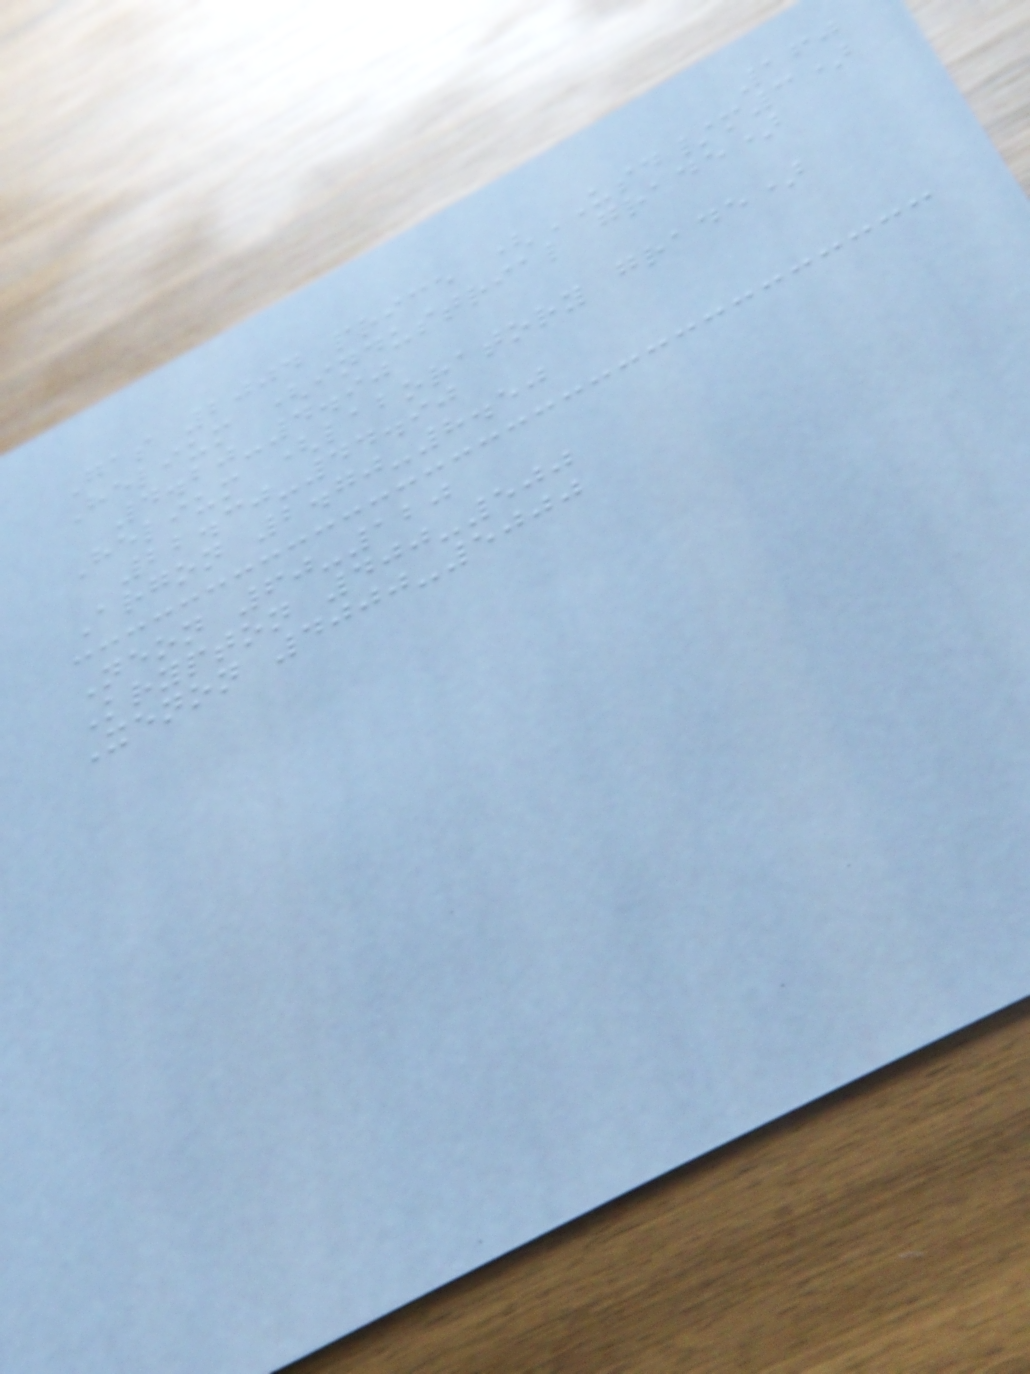160
Gas 2004 price (USD/m3)
Helium (industrial grade)
4.20-4.90
Helium (laboratory grade)
22.30-44.90
Argon 2.70-8.50
Neon 60-120
Krypton 400-500
Xenon 4000-5000
